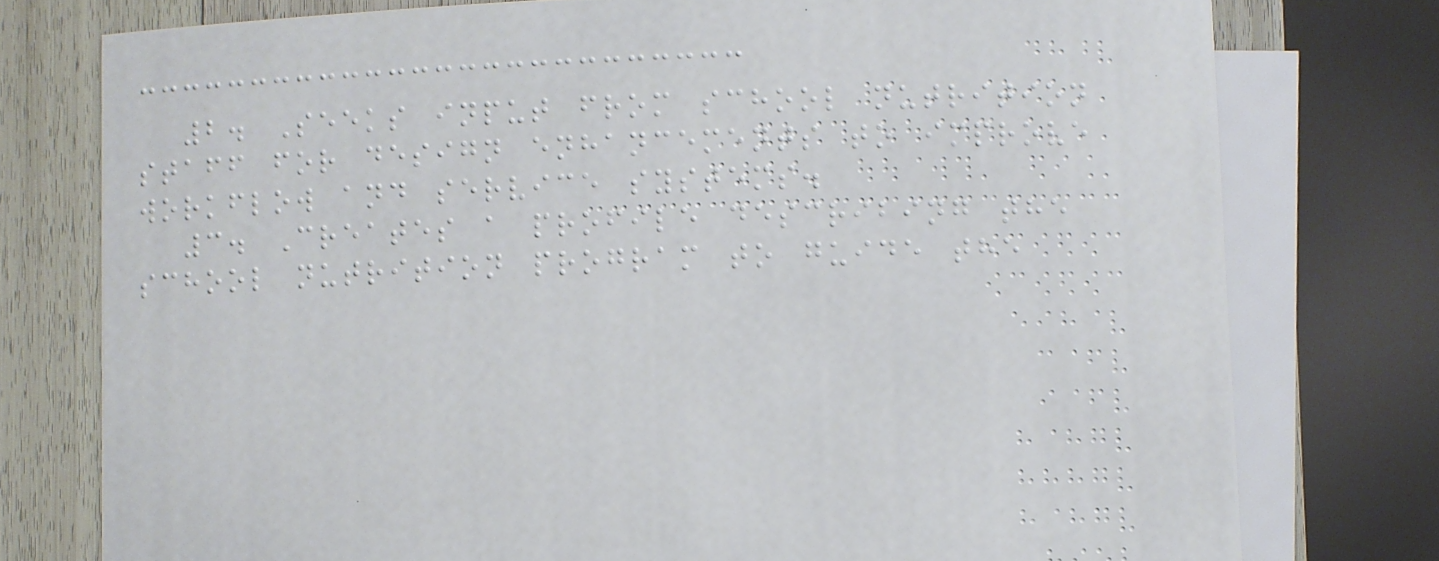2. Seeks input from school nutrition
staff for design enhancements to improve
workflow and service systems.
3. Creates a profile describing the
school nutrition program to guide the
